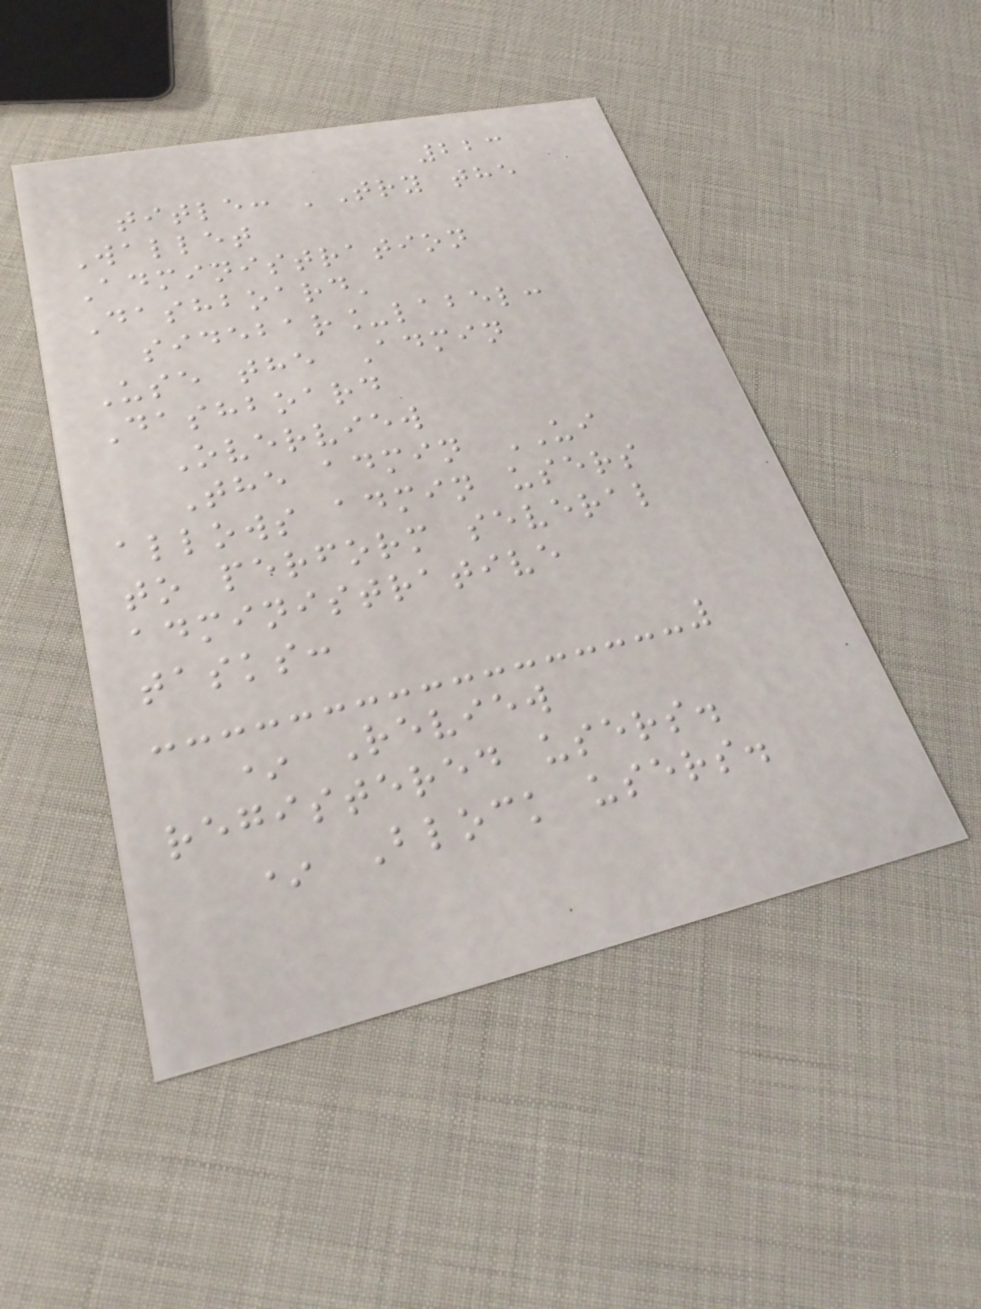223
title: 'Try the
Wallet
Administration
Dashboard'
sidebar_label:
Use the Admin
Dashboard
Overview
The admin UI
allows admin users
to perform several
administrative
tasks:
* Review
registered users.
* Block users.
